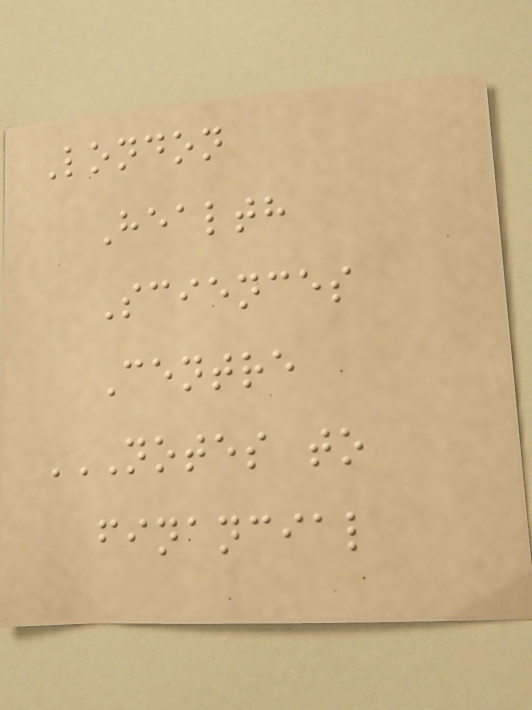London
Health
Sciences
Centre
NOTES TO
FINANCIAL
